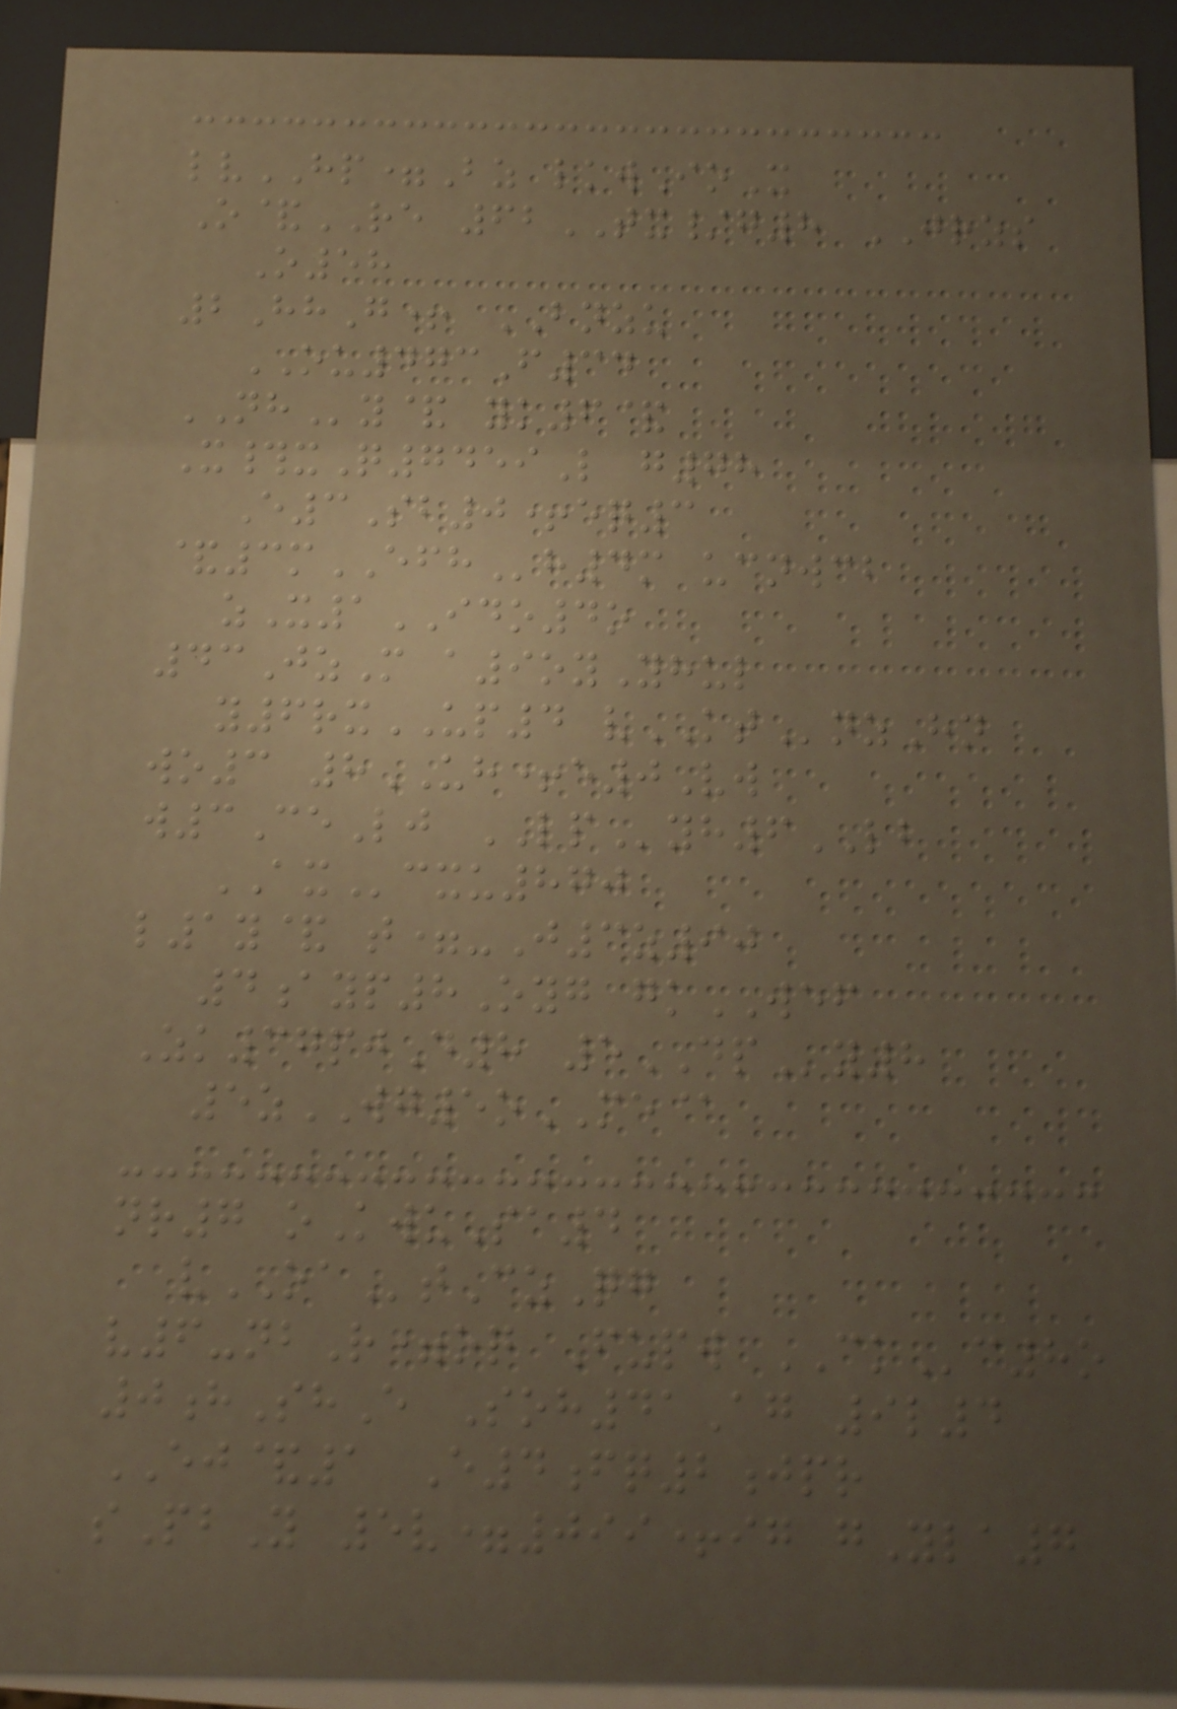lvHP=Bz lkwIoX
O&RE 62TX/g8 JRZS
O58
2HhG+ BNZU
OU473F34
NHy& yk6&
X#xQ7459L g78
E3Sb0+eq3
&3mEFHh4m ucnwcb
zX1IDO4o
43JzM a9oyYhul
y6rxUP4 vKTnzHn
wo3 8UH+e0Vw
w3CeLj LPyh6LB
AXcxu870
l1y& t=-J3z90
4ayp8Oyg gkWEF
Zk37pjD8 5DPy8
5zWG5oME@
nr7 oKwuSa4
vOAtCzQg
v6-nbR=oq Fupw CKc8o
0hShE Soh41Ag 9l4
EJ&1 E4fq2jpr
sPbY 5v=099+ig gYla7
